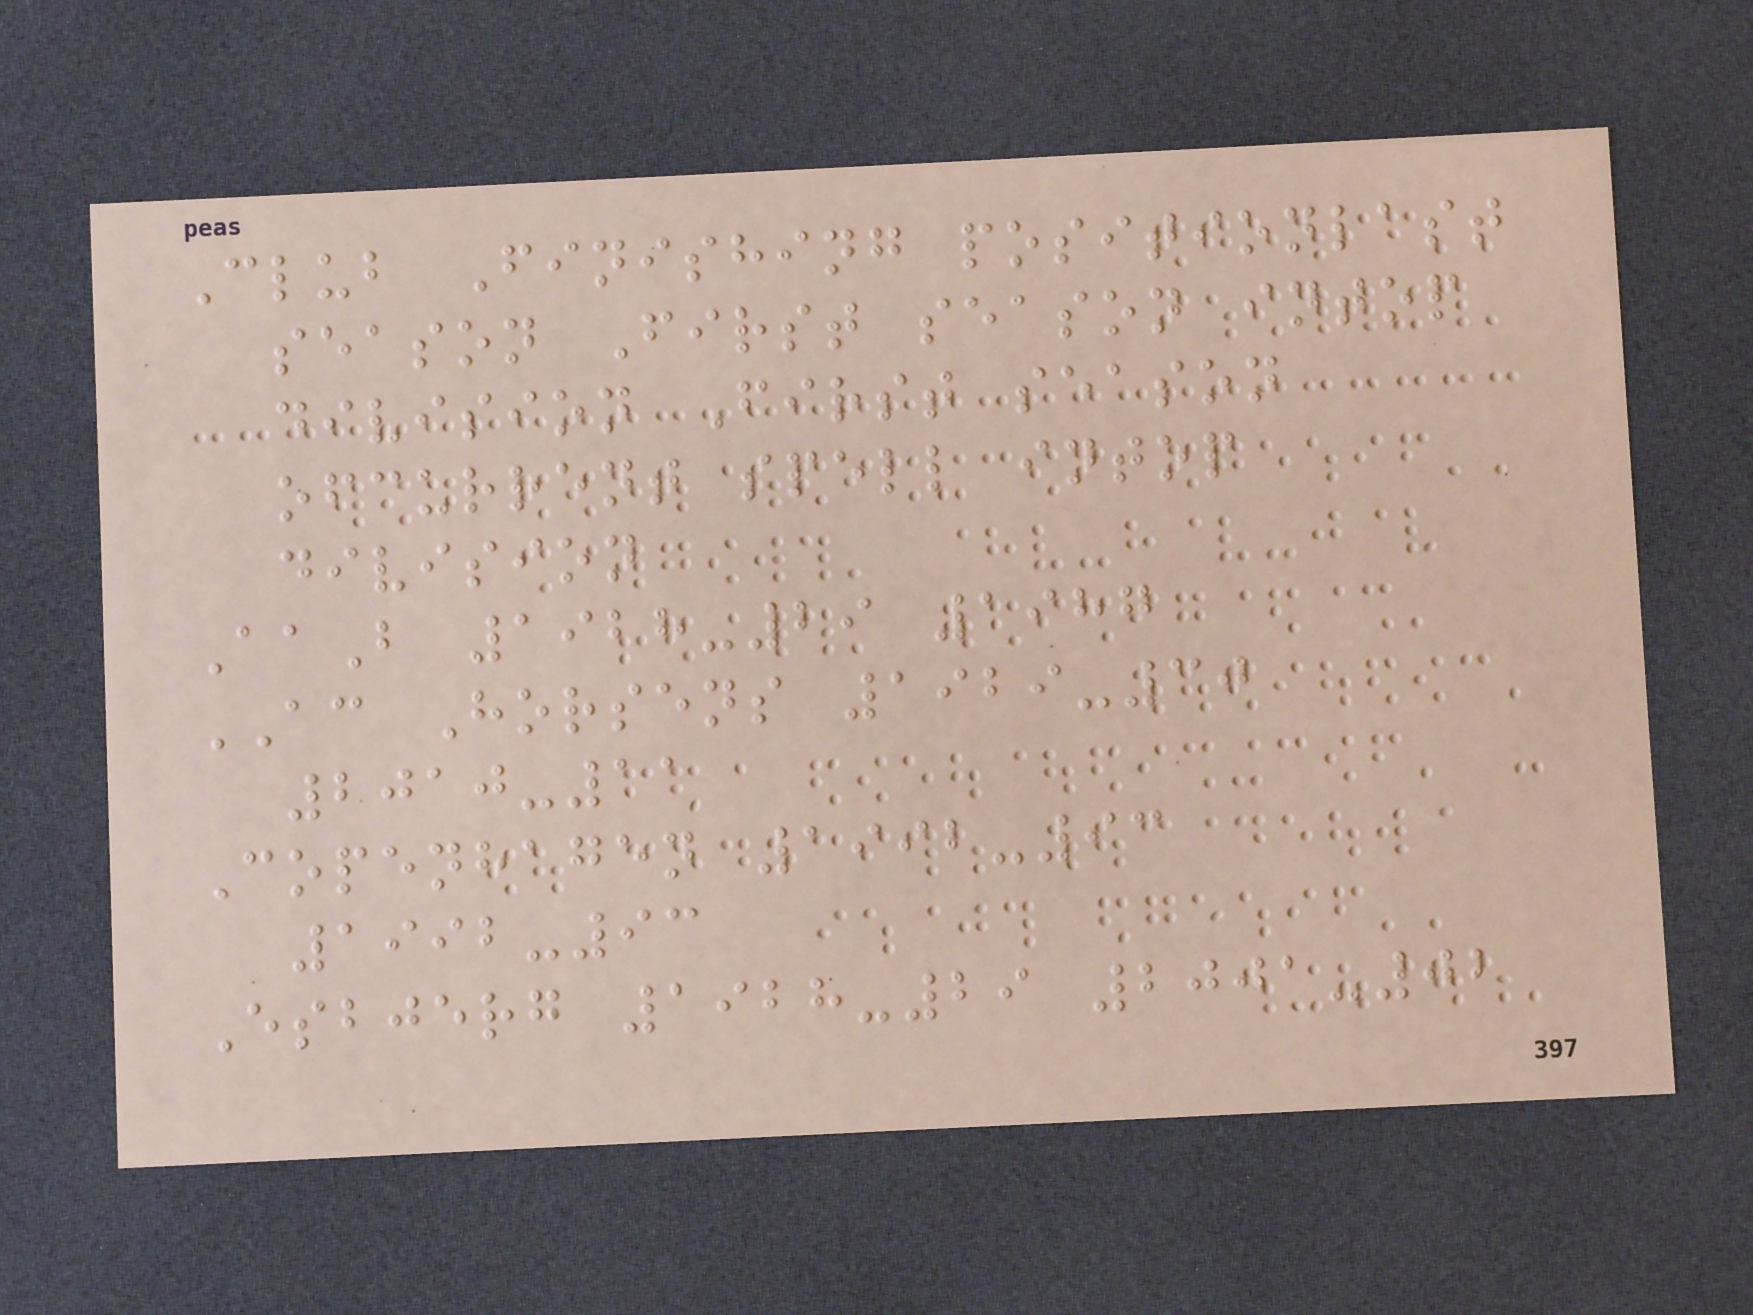Club Finishing positionlast
season First season intop
division First season
ofcurrent spell intop
division
AaB 1928-29 1987
AC Horsens 1929-30
2010-11
Copenhagen 1992-93
1992-93
Esbjerg 1928-29 2001-02
